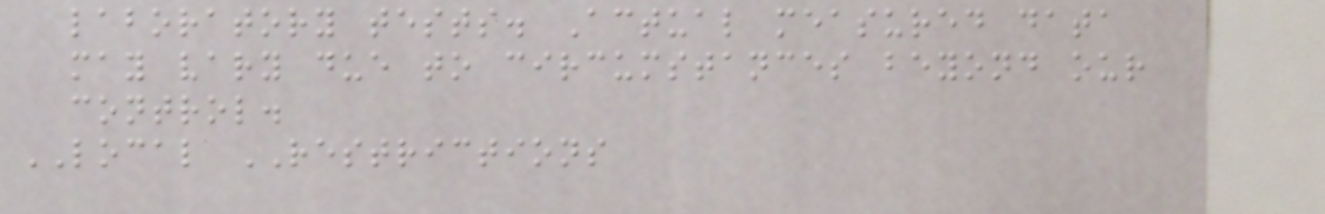laboratory tests. Actual measured data
may vary due to circumstances beyond our
control.
LOCAL RESTRICTIONS
